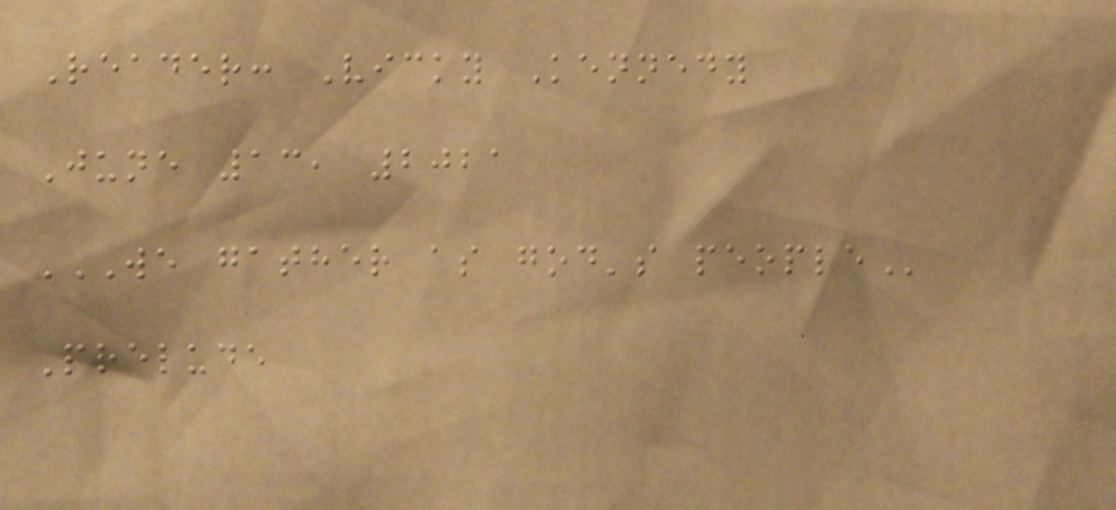Reader: Vicky Kennedy
June 13, 2021
WE GATHER AS GOD'S PEOPLE
Prelude
